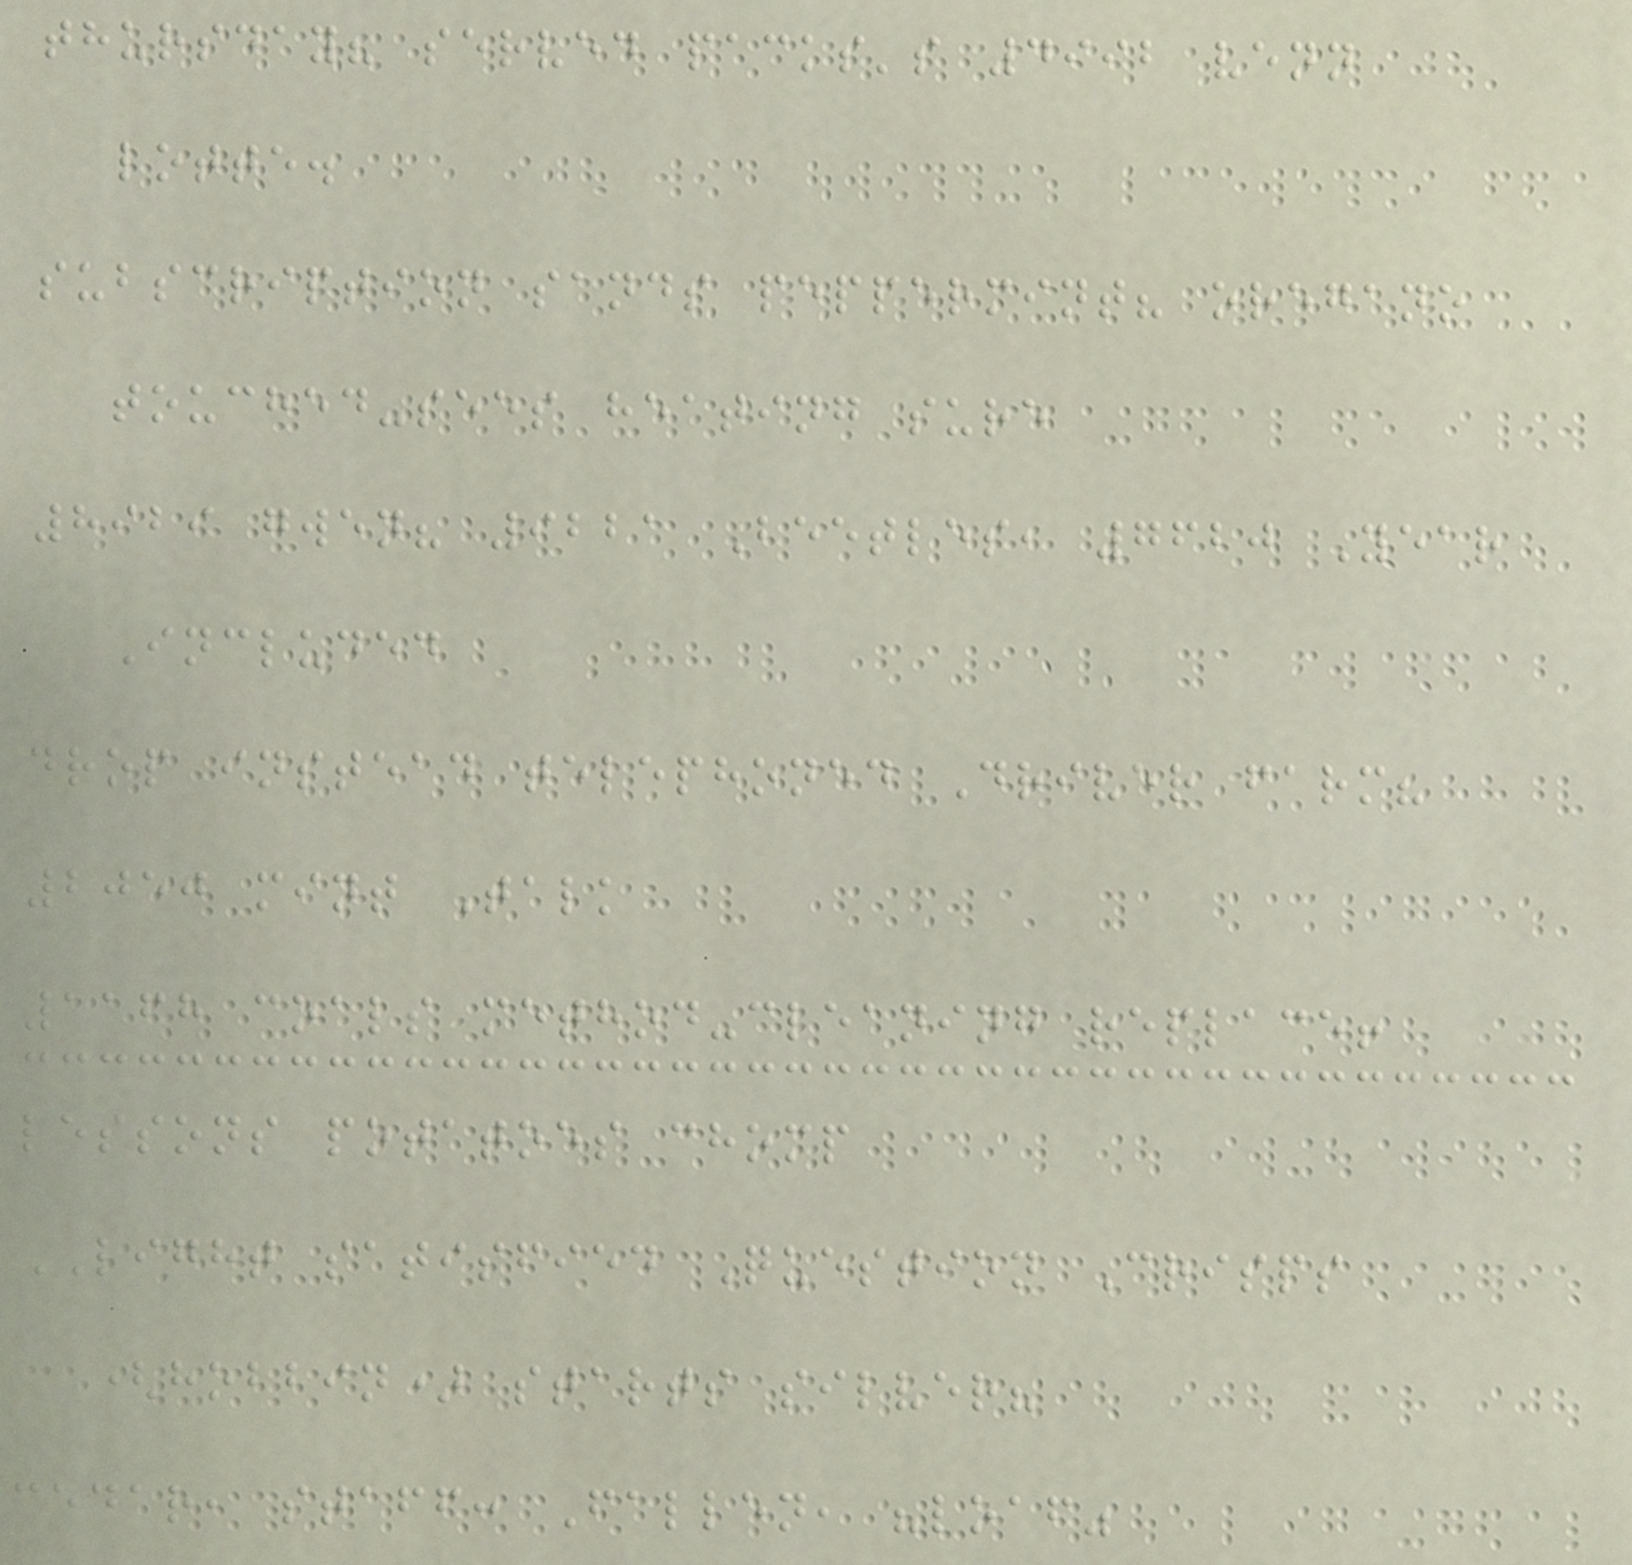thursday? served packs's 4992 venn
lotte.
subscription sands peppermint? oregano
touched-sees heating sure
8929 gwen? 9221 Beetles, 7620 Year
Included
drop instead telephoned Driver farm?
2050 mint Talk
1168 coals method-cleaning replace!
lessons potatoes chomp
LIGHT satisfied Question Crisps
(hobbin) starts silver?
cedar, staff: Fallen, "loaf"
